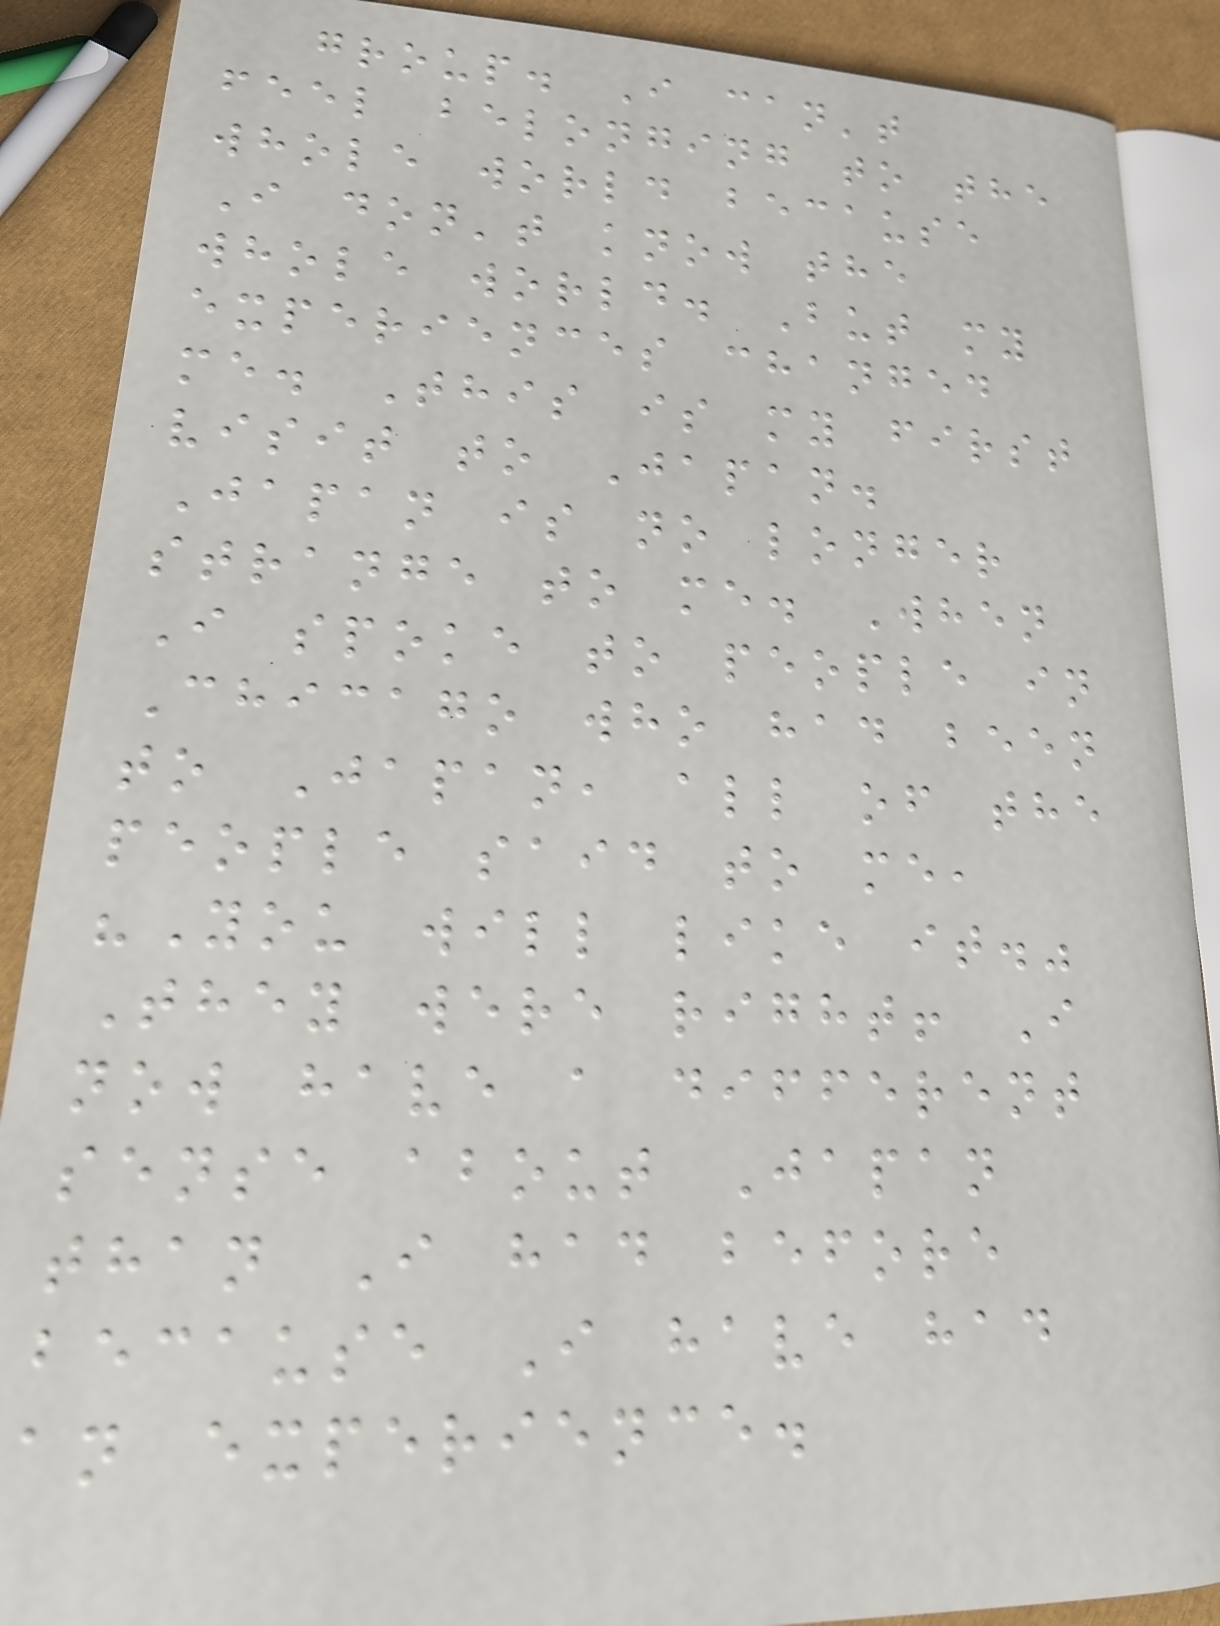group. I can't
feel belonging to the
whole world because
I don't know the
whole world. But my
experiences changed
me. This is my first
visit to Japan.
Japan is no longer
strange to me. When
I spoke to people in
Chicago who had been
to Japan, all of the
people said to me,
"You will like it."
They were right! I
now have a different
sense about Japan
than I had before
because I have had
an experience.
